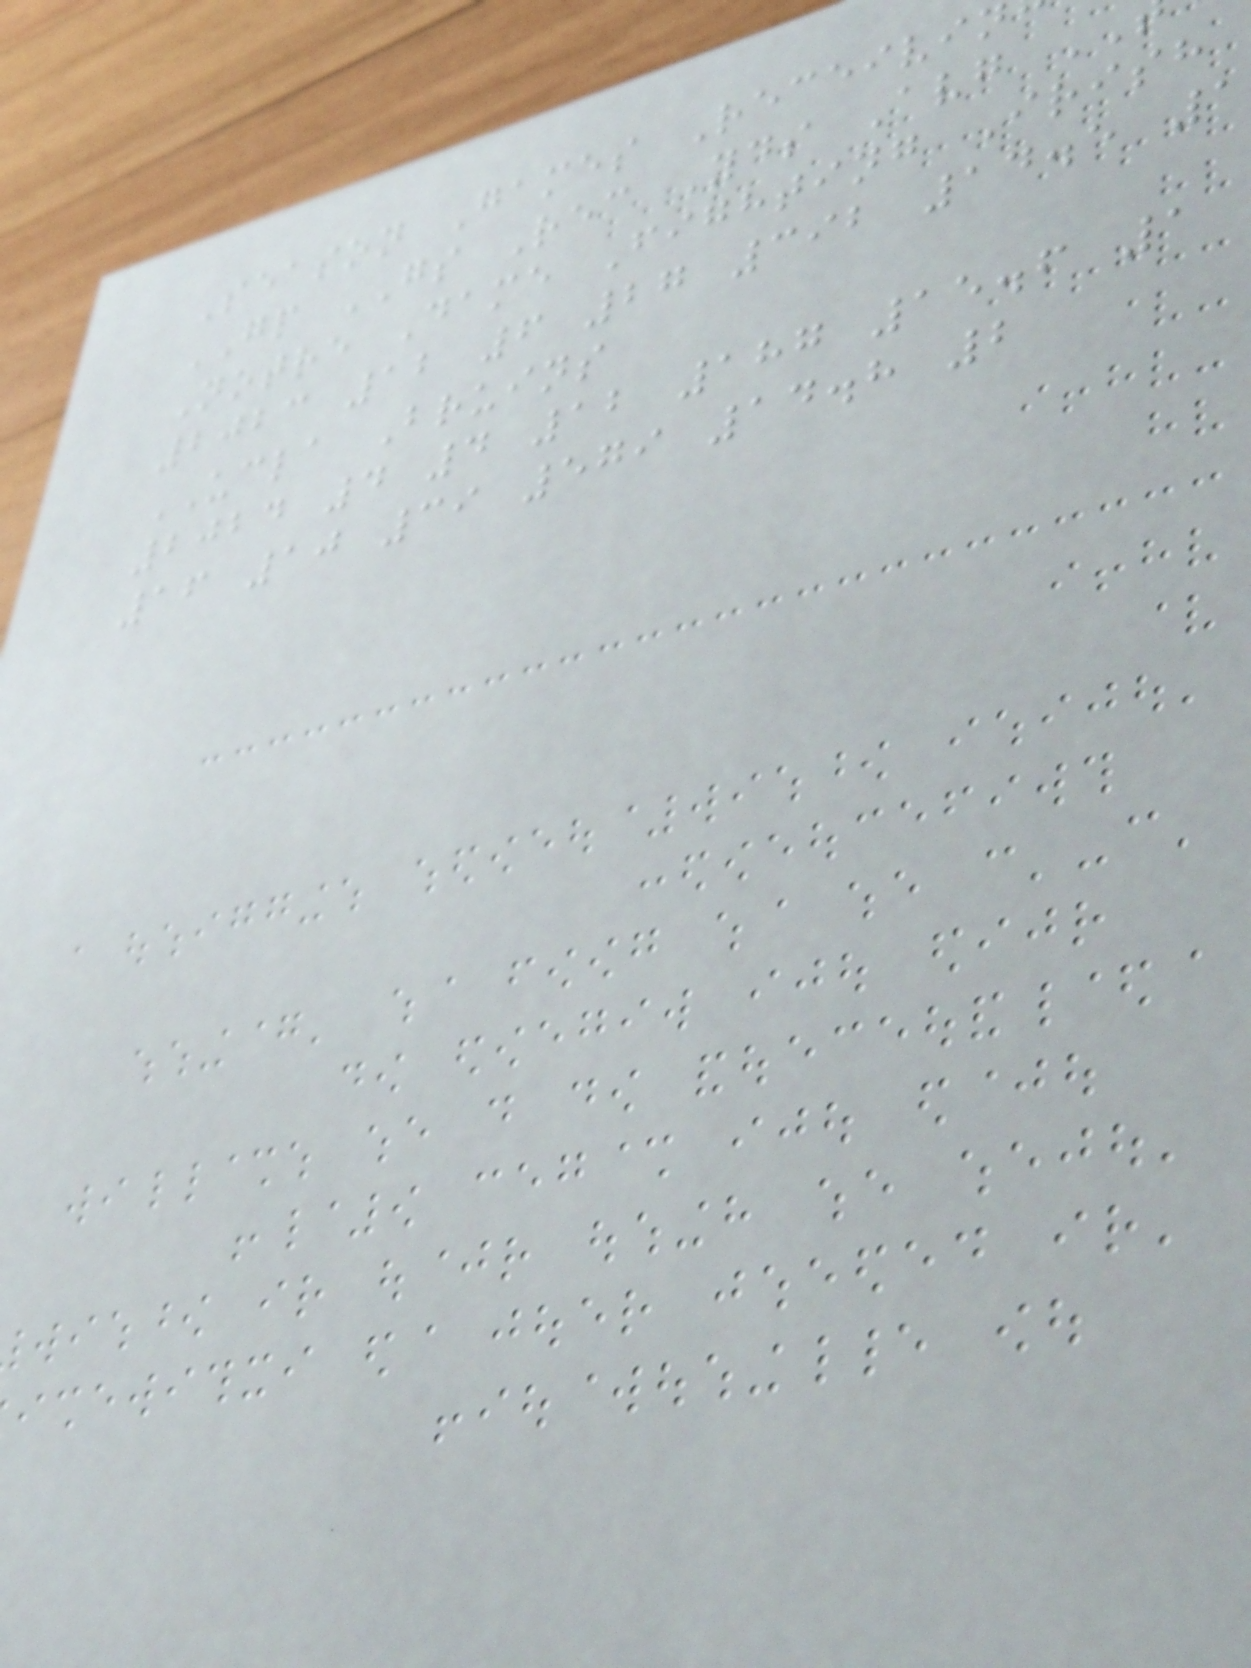Season Games Receivi
GP GS Rec Yds Avg
Notre Dame Fighting Irish
2023 12 6 27 392 14.5 1
UCLA Bruins
2024 4 4 12 187 15.6 1
16 10 39 579 14.8 2
